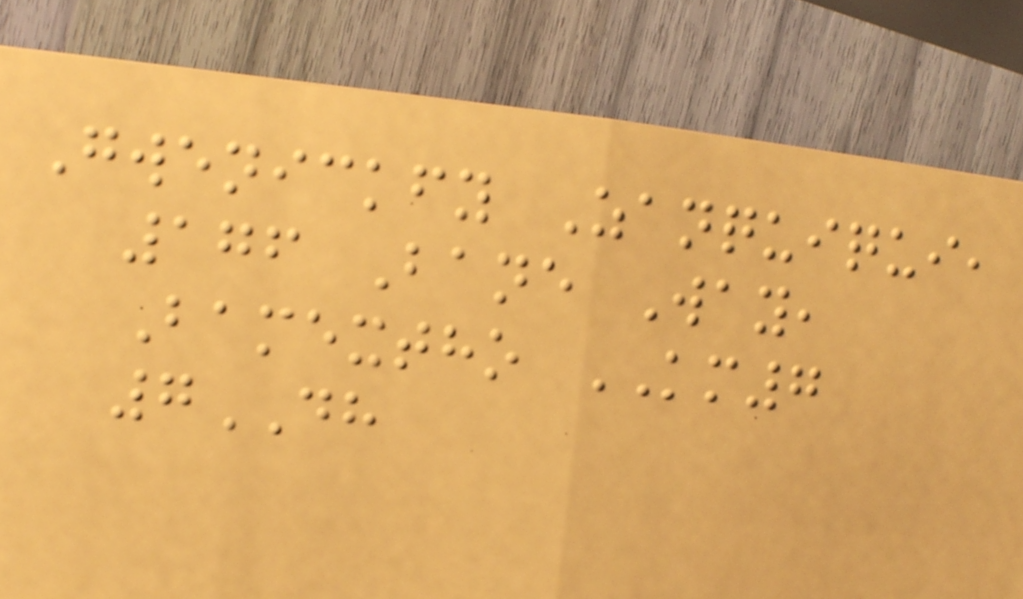Gwenickfy Zanquiqui,
176 Bane Way,
Bamextho KM7
7DH
